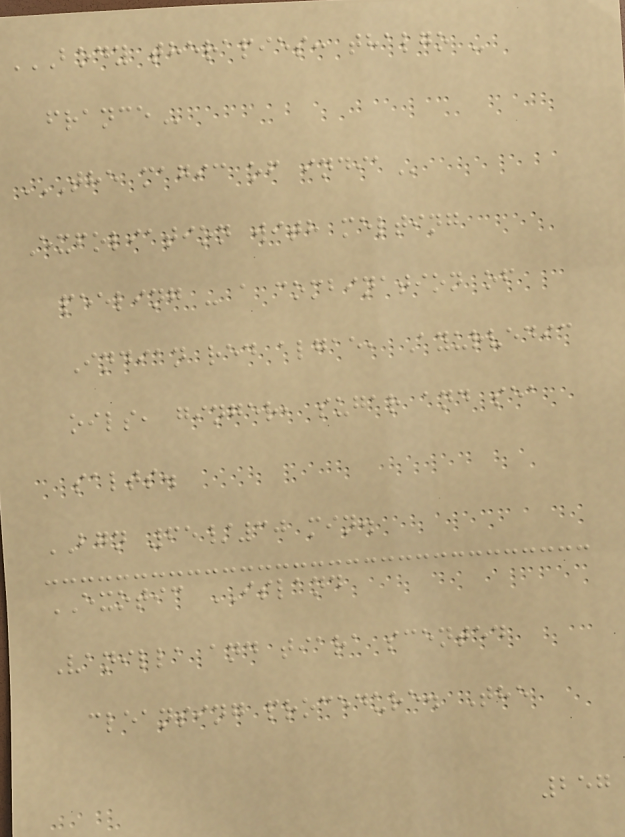BODY THERAPIES: THALGO -
FRANCE
THE MAGIC OF INDIA
Exfoliation with melting
peeling - a combination of
Indian red algae, Ayurvedic
oils, ginger, sugar and sea
salts.
BGN 65/30 min.
EXOTIC ISLAND
Vanilla and tiara scented
cleansing procedure. The
257
